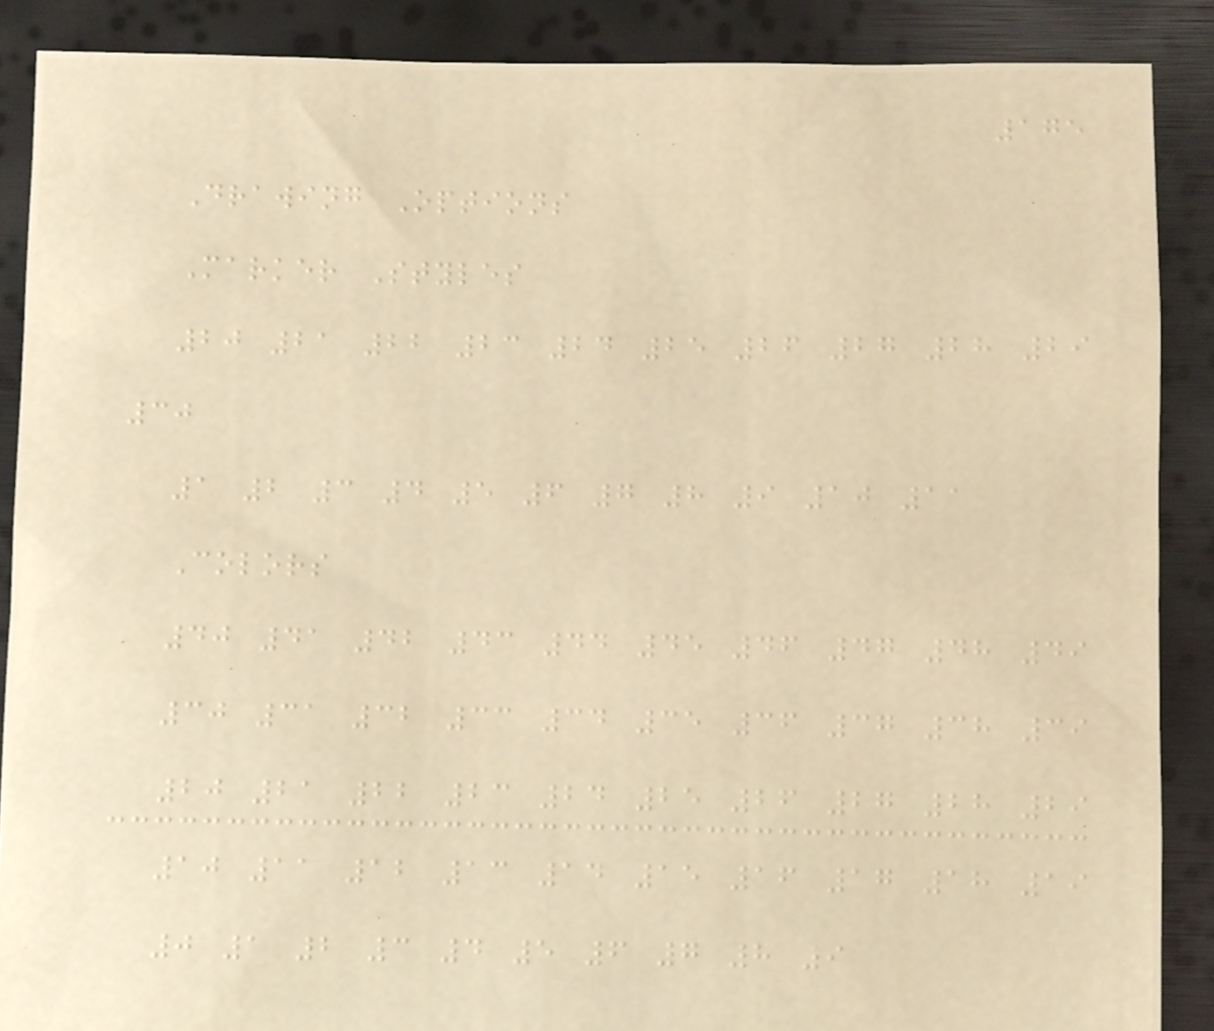175
Drawing Options
Marker Styles
20 21 22 23 24 25 26 27 28 29
30
1 2 3 4 5 6 7 8 9 10 11
Colors
40 41 42 43 44 45 46 47 48 49
30 31 32 33 34 35 36 37 38 39
20 21 22 23 24 25 26 27 28 29
10 11 12 13 14 15 16 17 18 19
0 1 2 3 4 5 6 7 8 9
